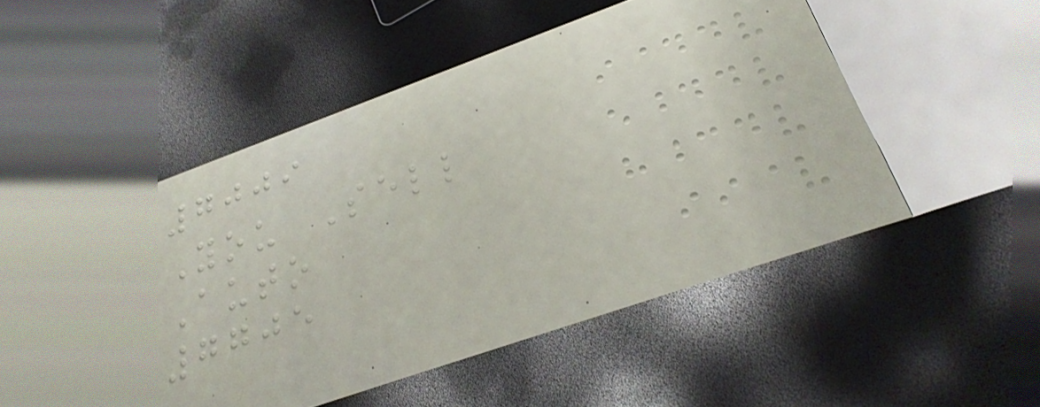7009
You Sell
Auto
7705
